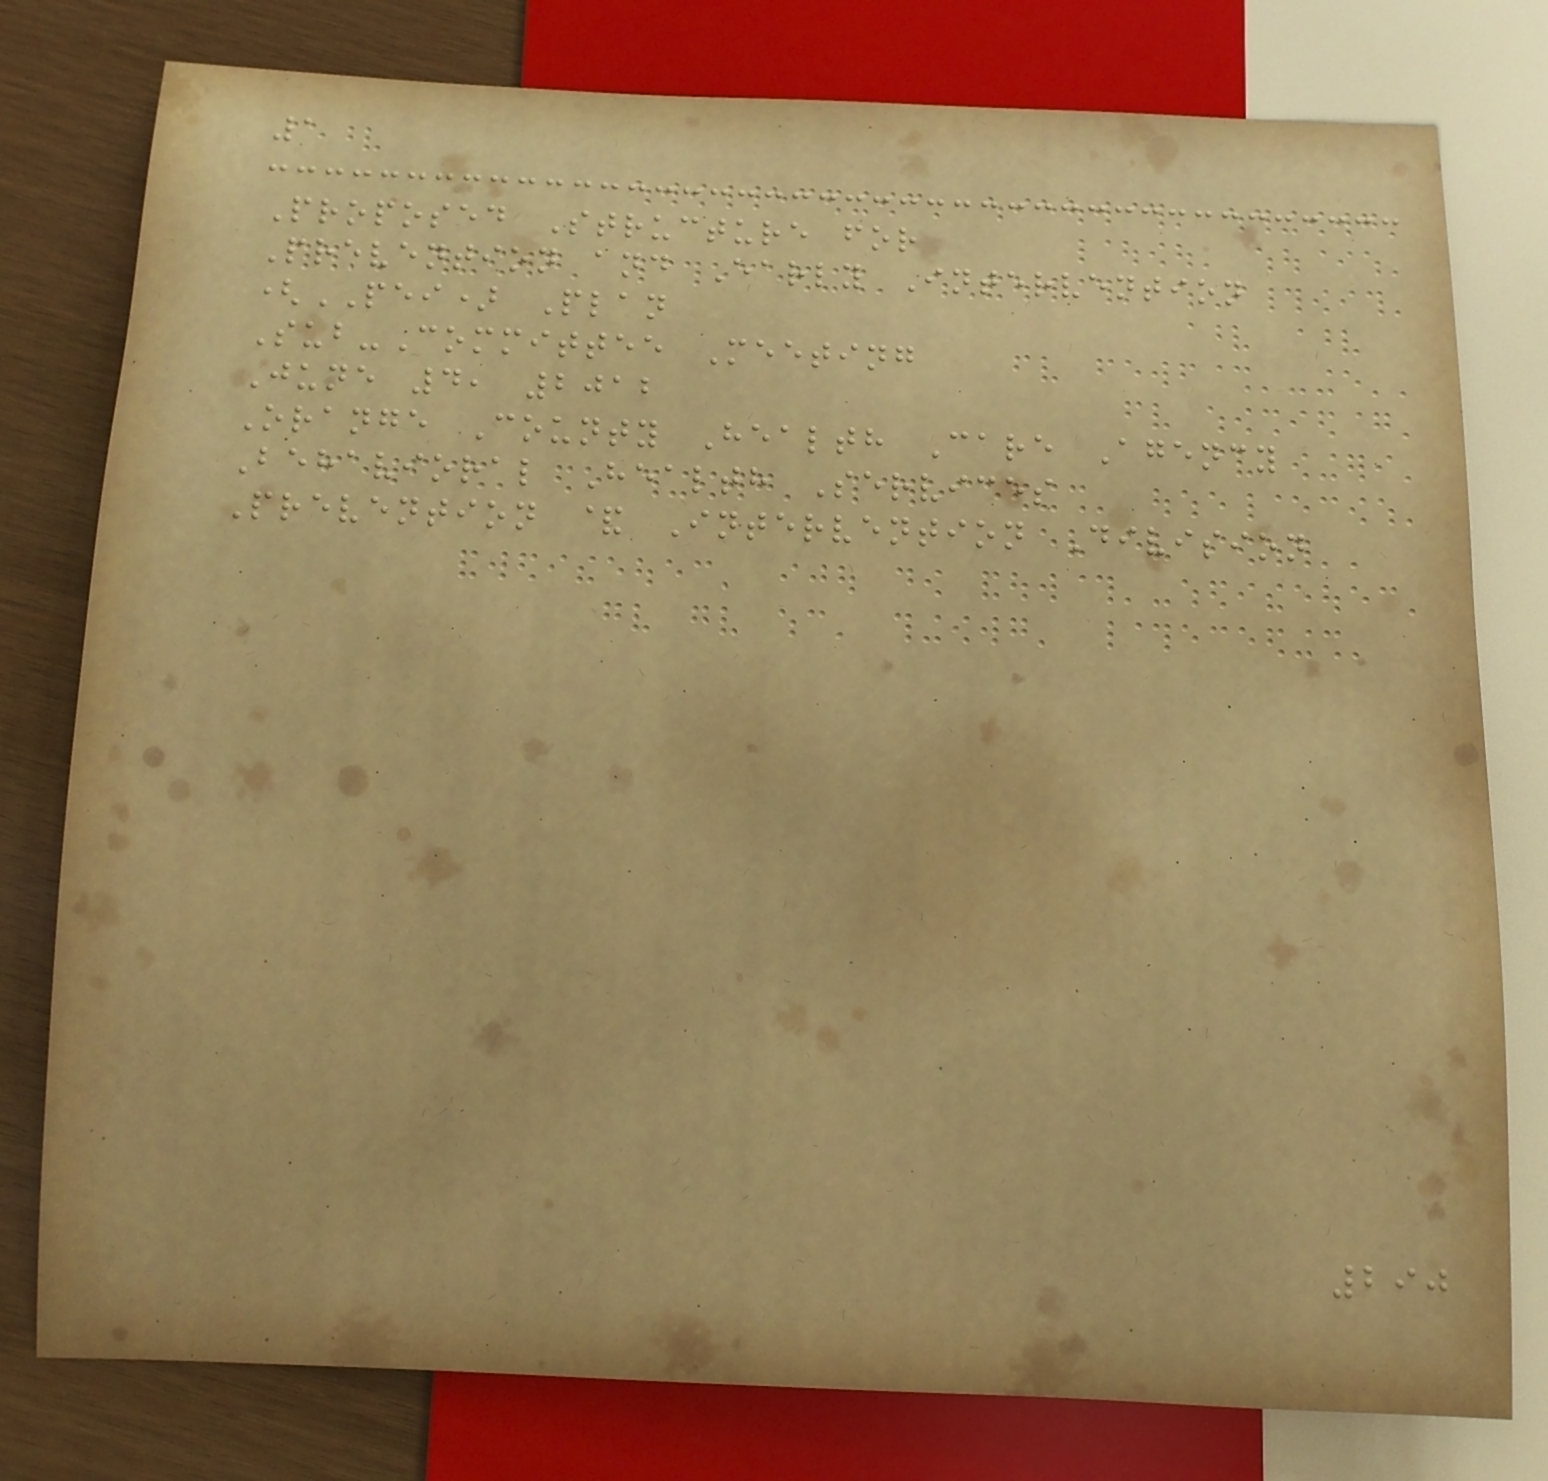1
Proposed Structure for
Prevention and Early Intervention
(PEI) Plan
Sub-Committee Meeting
June 4, 2012
Orange County Health Care Agency
Behavioral Health Services
Prevention & Intervention Division
290
